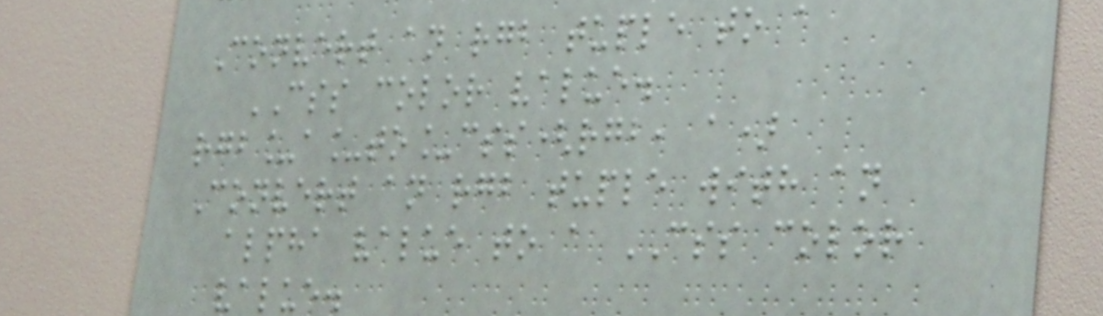Convert an rgb tuple to a
CSS color value.
rgb_a_to_css(rgb, a)
Convert an rgb tuple with an
alpha value to a CSS color
value.
